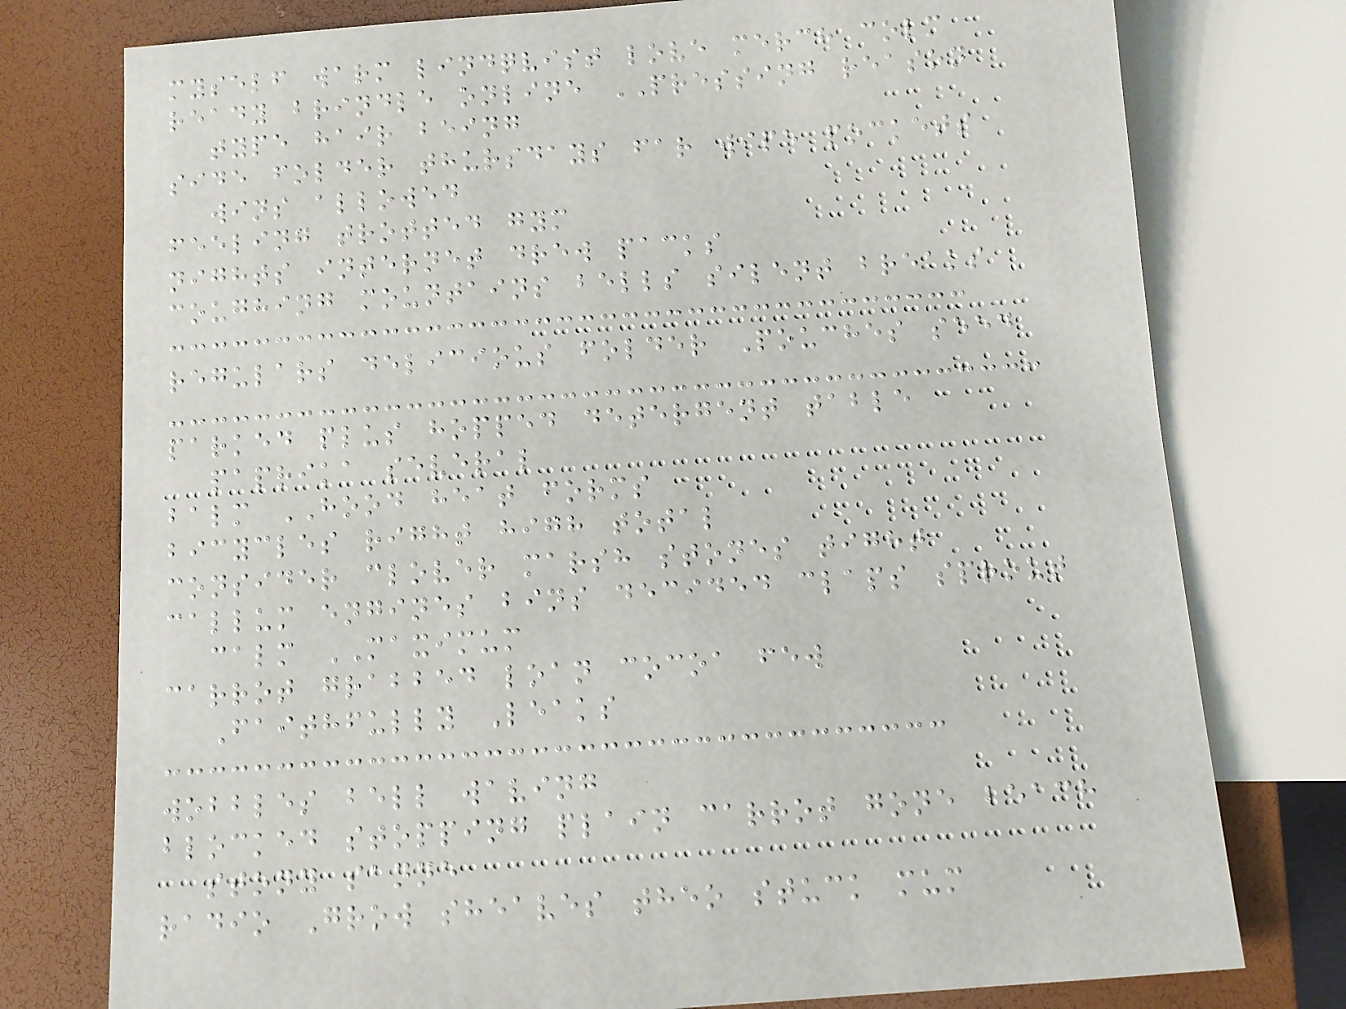myself warm lindqvist love merch colm
ready brindle online PRESSING reason
type hair being
side folder thursdays far wipe pockets
wins allowed
feeling trotted gym
nights internet drew packs
coughing mountains bells silent breaks
regulars delicious folder Pouches seed
parked plus hopped detergent table
paprika several
balm HOOD heat forms
bicycles right high total
consider clover marsh stones tight
callum engines bins decided claps sprout
calm MAXIMUM
carrot grabbed loan cocoa few
Faithfully Leaks
wobbles bell waving
blocked stopping plain carrot gone beach
stony sanne
radio Grow sheaves theo stuck mum
